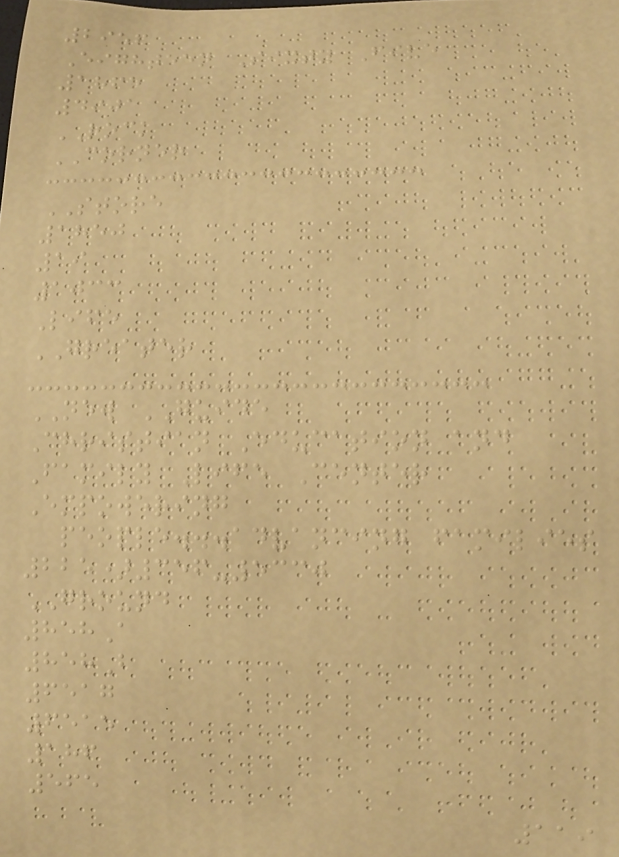2956
Eighteen Sixty Five
1865
4901
ROCK
CORNER
STORE
1850
19
1033
Life
GREATER
NEW GUIDE
Christian Education and
Family Life Center
Empowering
people...advancing families
225)356-5330
GROUND
858A
858B
6517
6515
186
565
119
